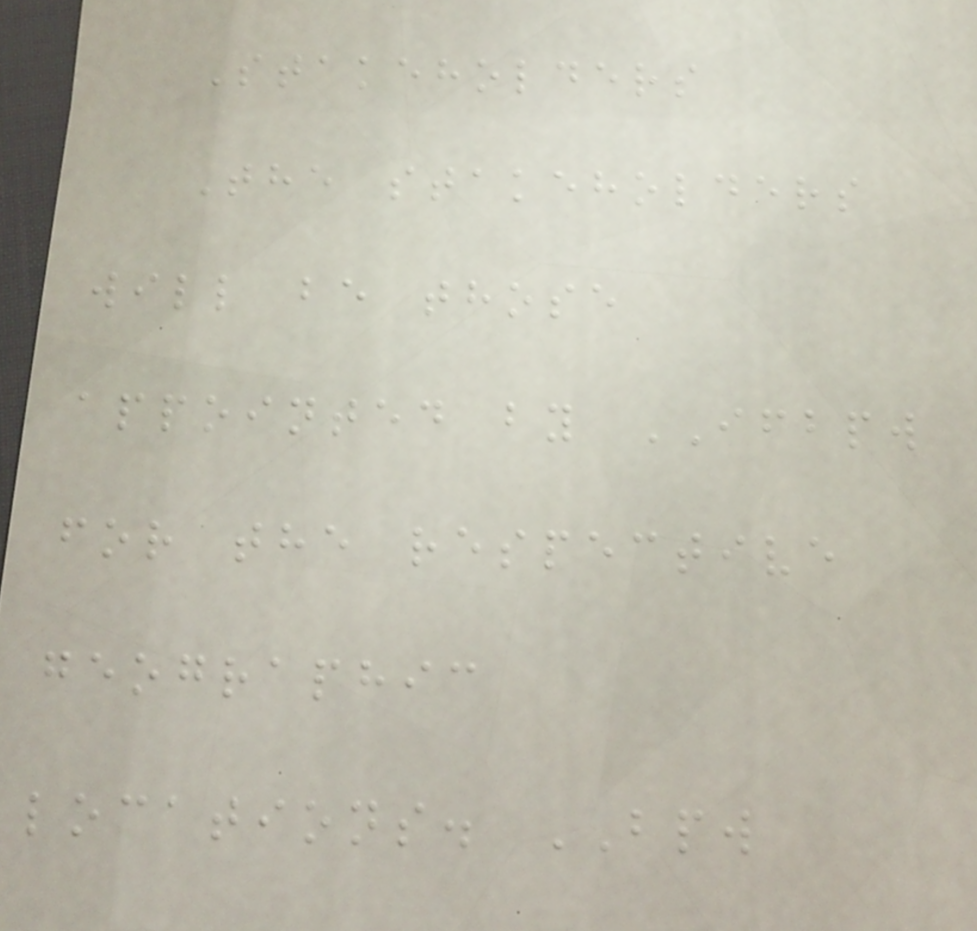Stakeholders
The stakeholders
will be those
appointed by IFBPW
for the respective
geographic
locations. BPW
